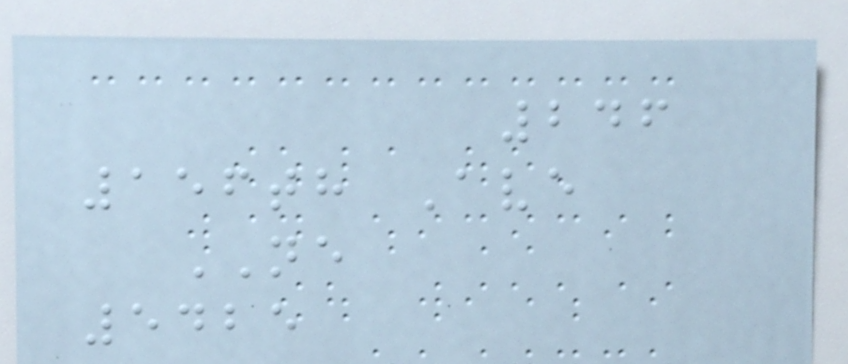246
156th Ave
NE
5425
